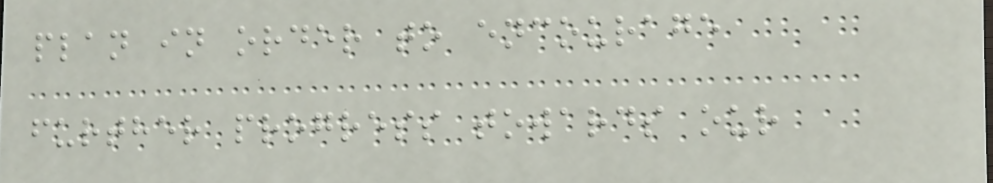plan in order to encourage
further progress towards our
